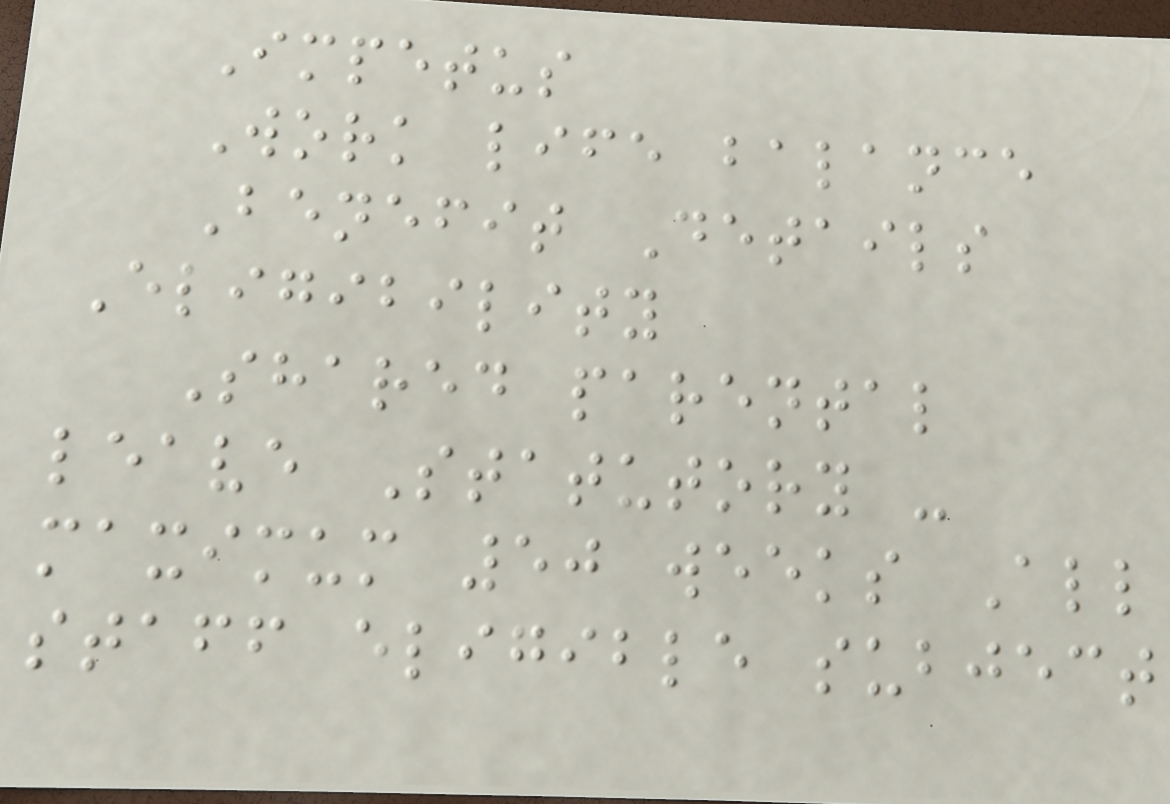Impetus
Work life balance
Benefit Details
Eligibility
Shared parental
leave Statutory -
maximum 50 weeks All
staff eligible subject
